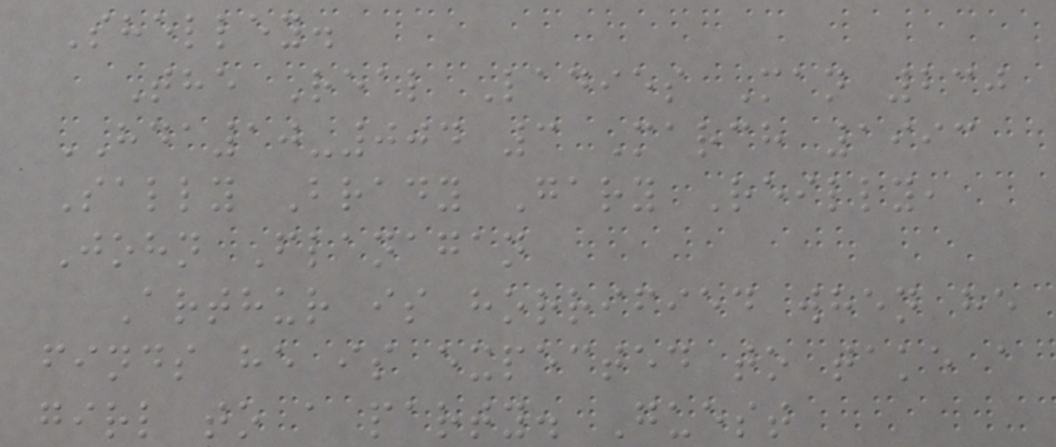Shelley.
The Real Ladies Man 230
HDA10-004 3 March 1993
Sally Brady Gary Reilly,
John Flanagan
Arthur is horrified when he
finds he is expected to take a
girl to a party. Guest
